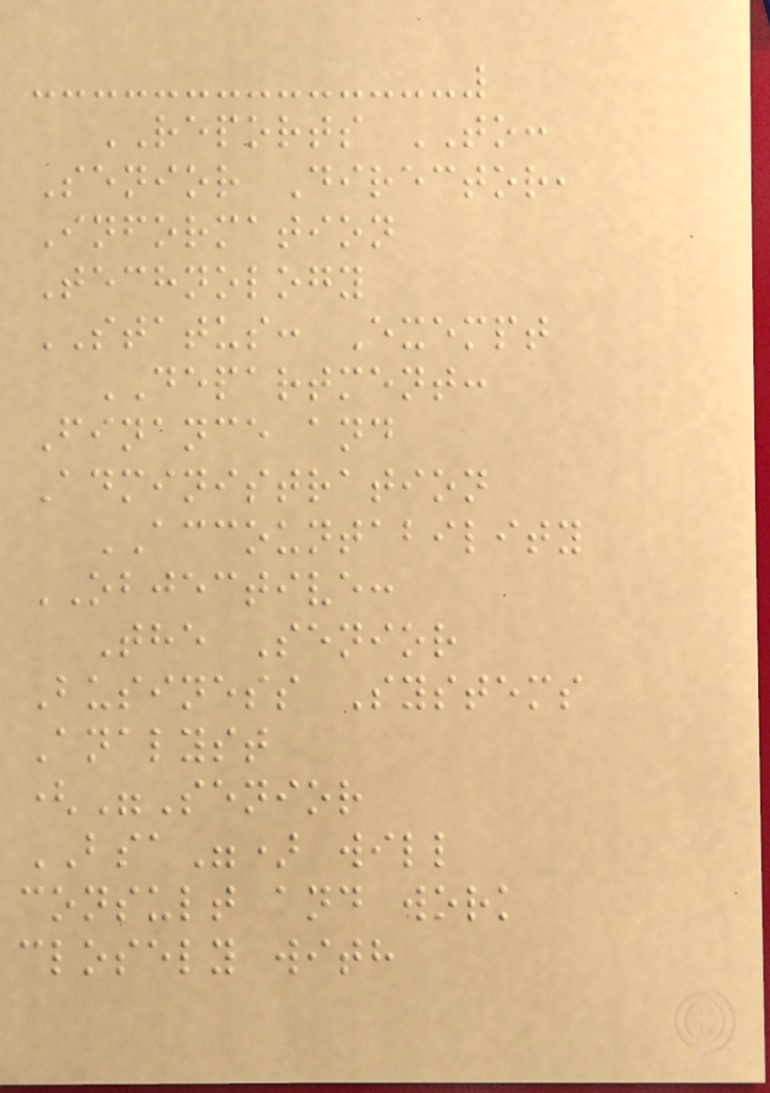REPORTS TO:
Senior Director,
Information
Technology
STATUS: Exempt
DEPARTMENT:
Finance and
Administration
ACCOUNTABILITY
OBJECTIVE:
The Senior
Business Systems
Analyst
("Senior
BSA") will
consult and work
closely with
